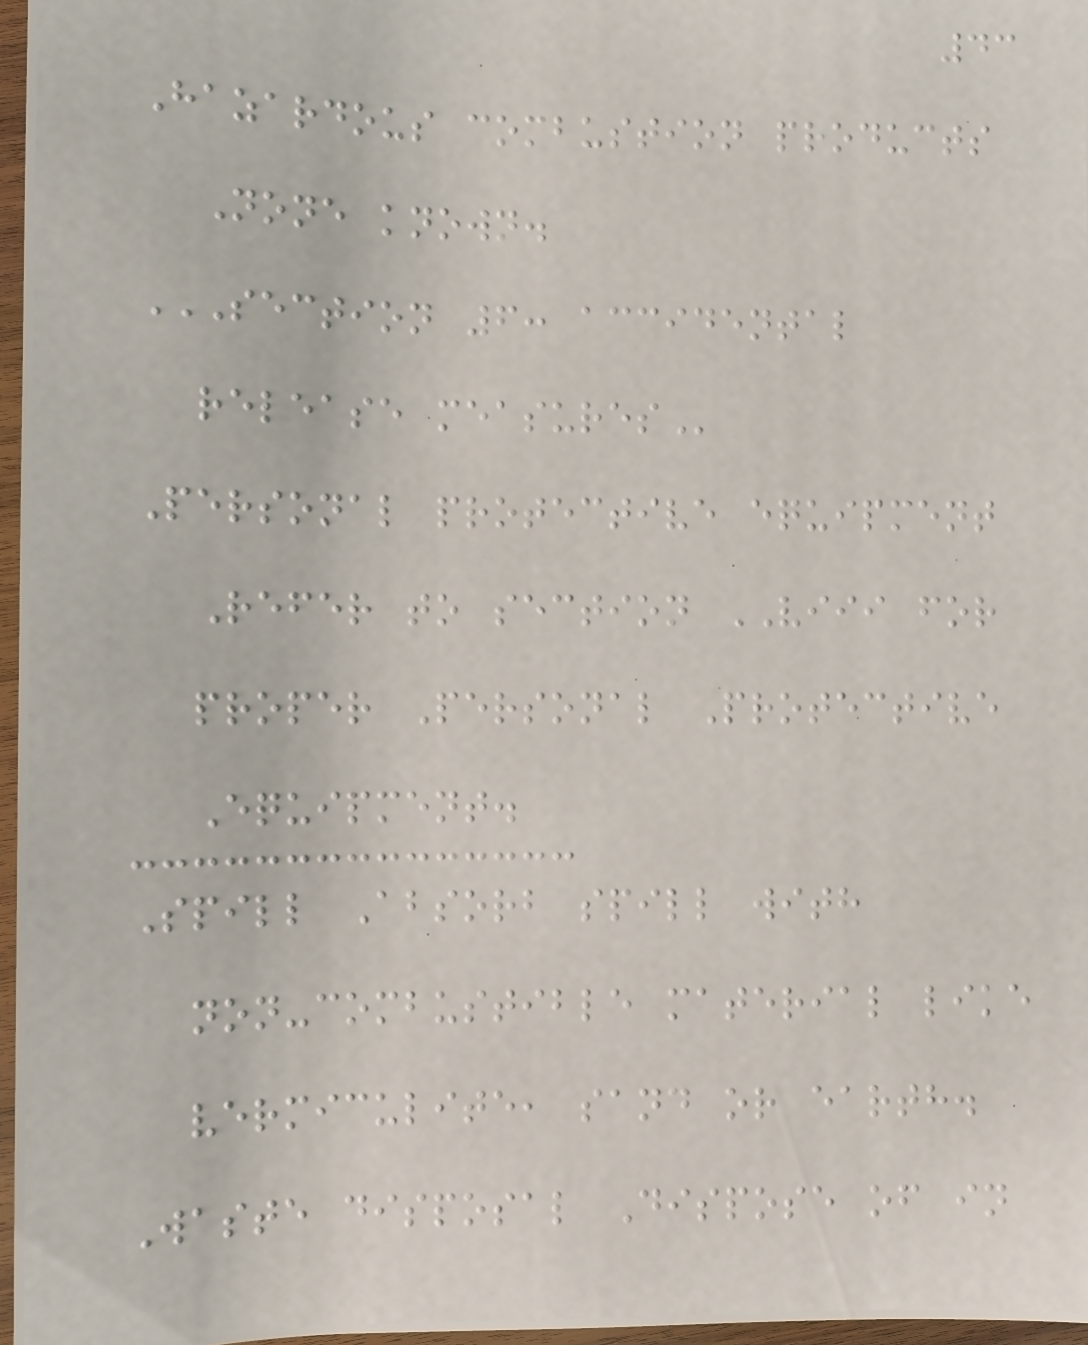43
Hazardous combustion products
None known.
SECTION 6: ACCIDENTAL
RELEASE MEASURES
Personal protective equipment
Refer to section VIII for
proper Personal Protective
Equipment.
Spill Absorb spill with
non-combustible material like
vermiculite, sand or earth.
Waste disposal Dispose of in
